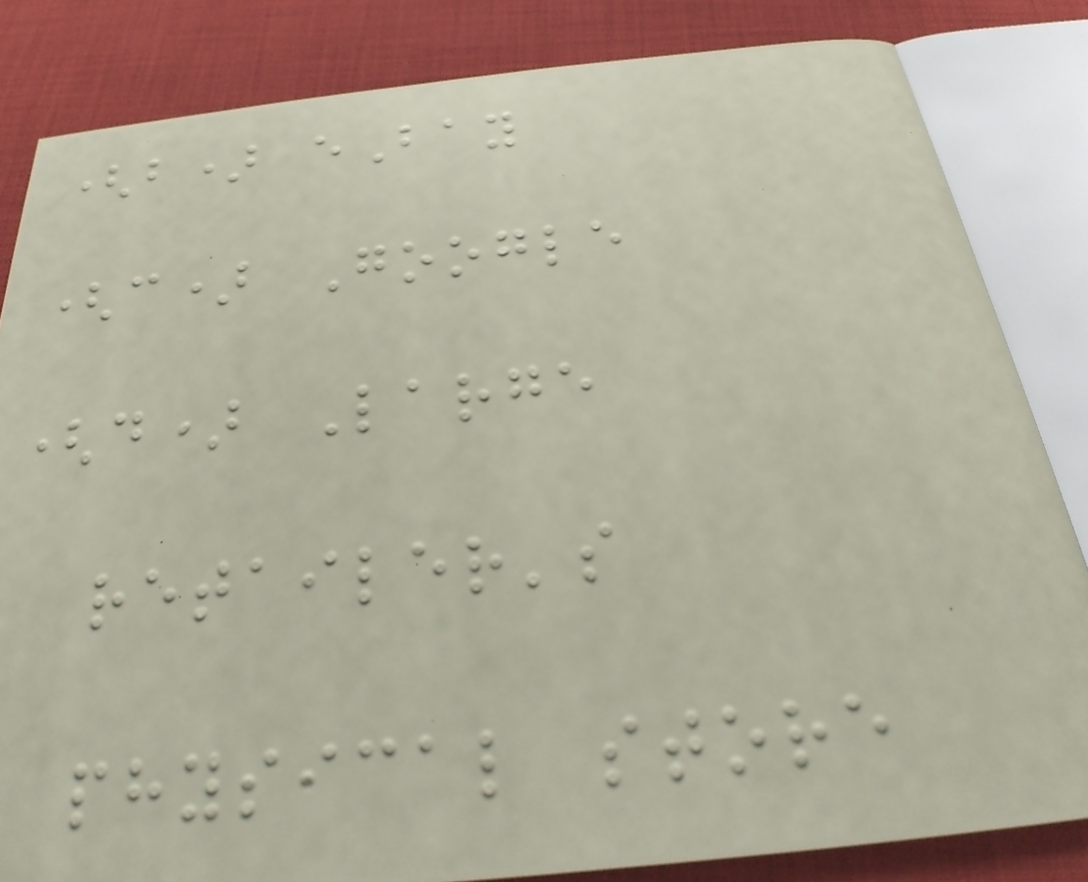(b) eBay
(c) Google
(d) Large
retailer's
physical store
